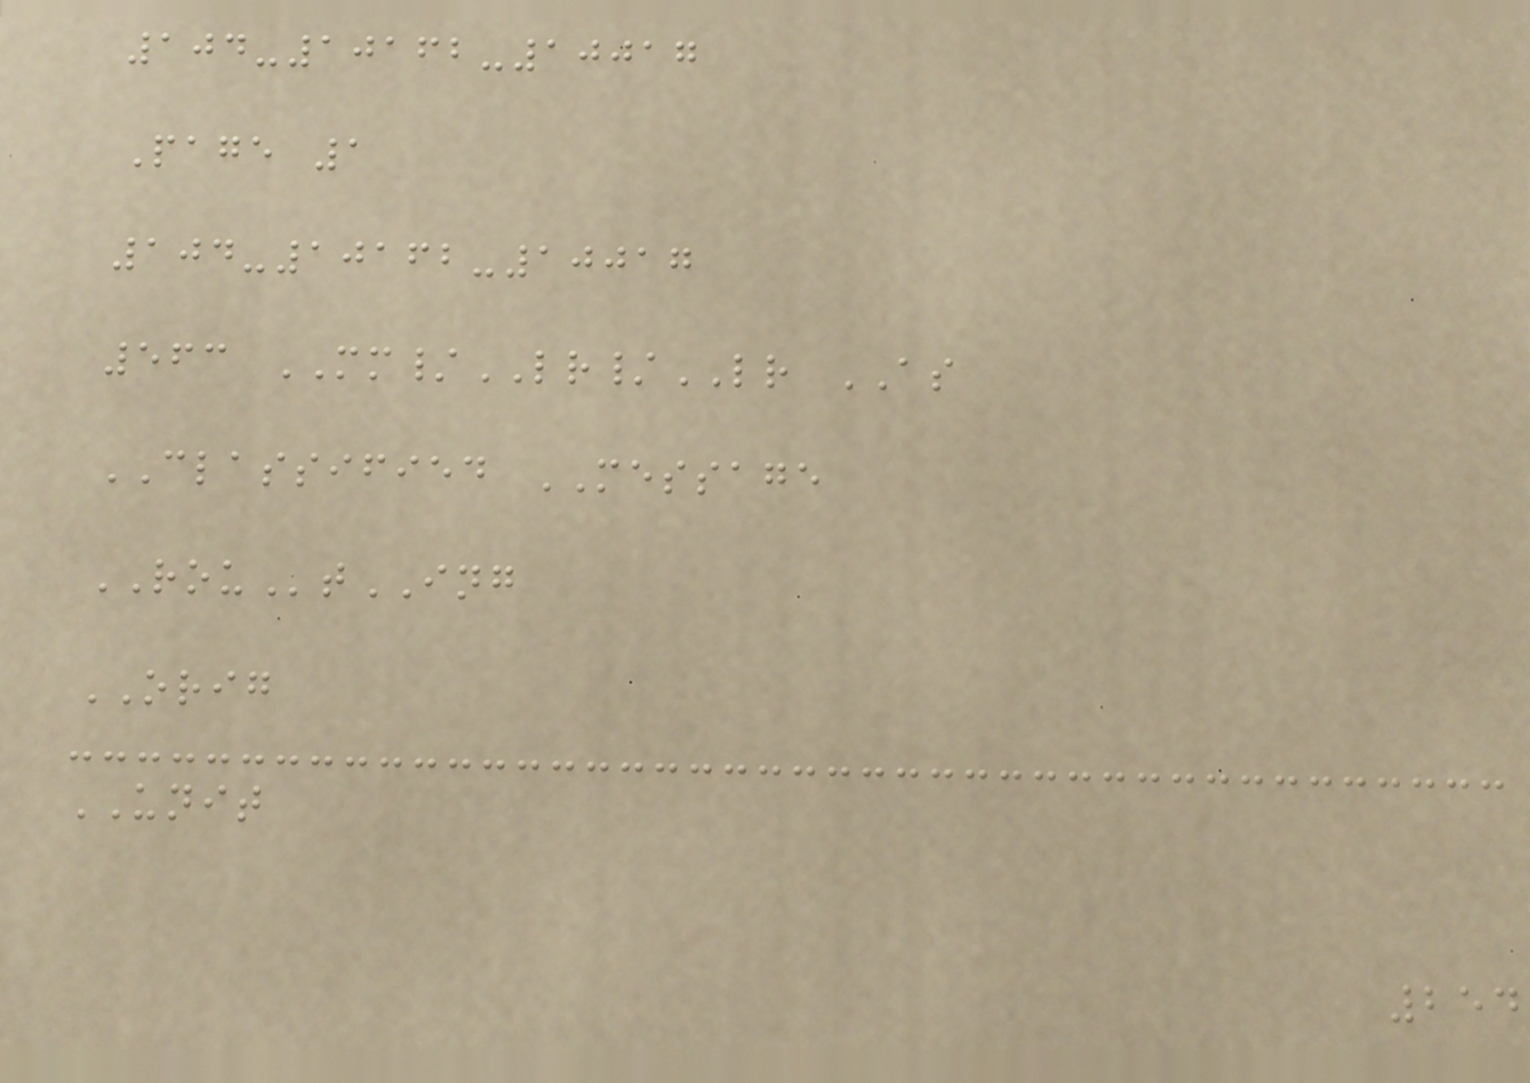104-10162-10017
Page 1
104-10162-10017
563 MM/LR/LR AS
CLASSIFIED MESSAGE
ROUtING
ORIG
UNIT
254
